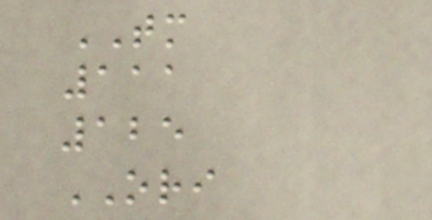TM
111
125
ORI
